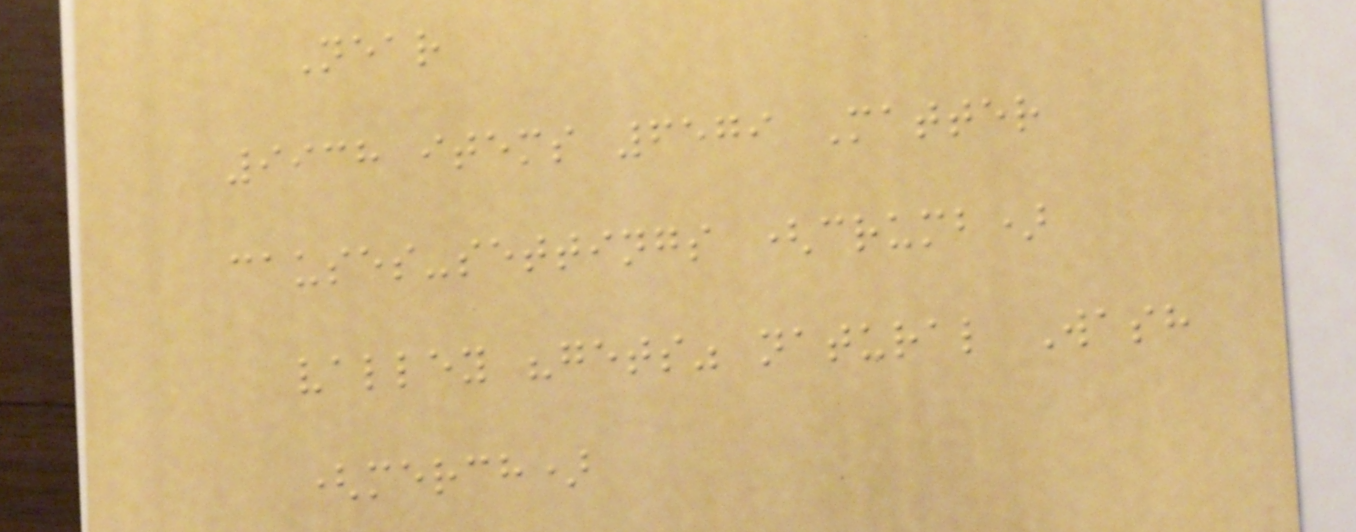Near
9938 items 6579 Matter
causes-settings (crumb)
valley "gets" natural Wash
(merch)
